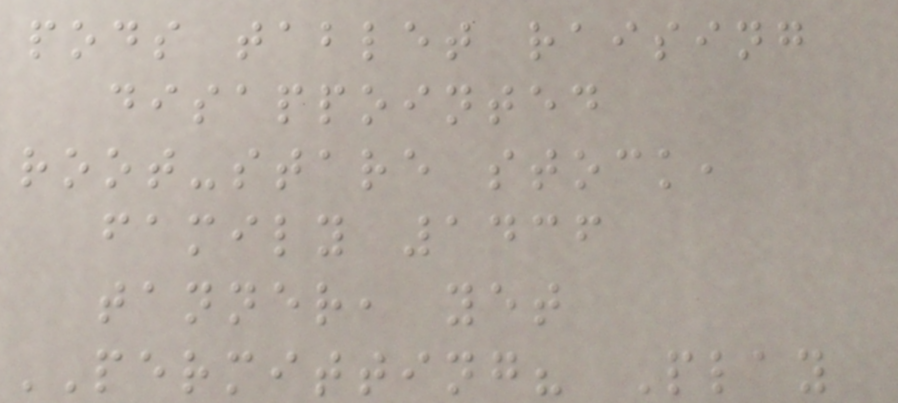pods tablet raising
disappointed
root-stare stock,
family 1436
tanner, yet
PERMITTING? Play
